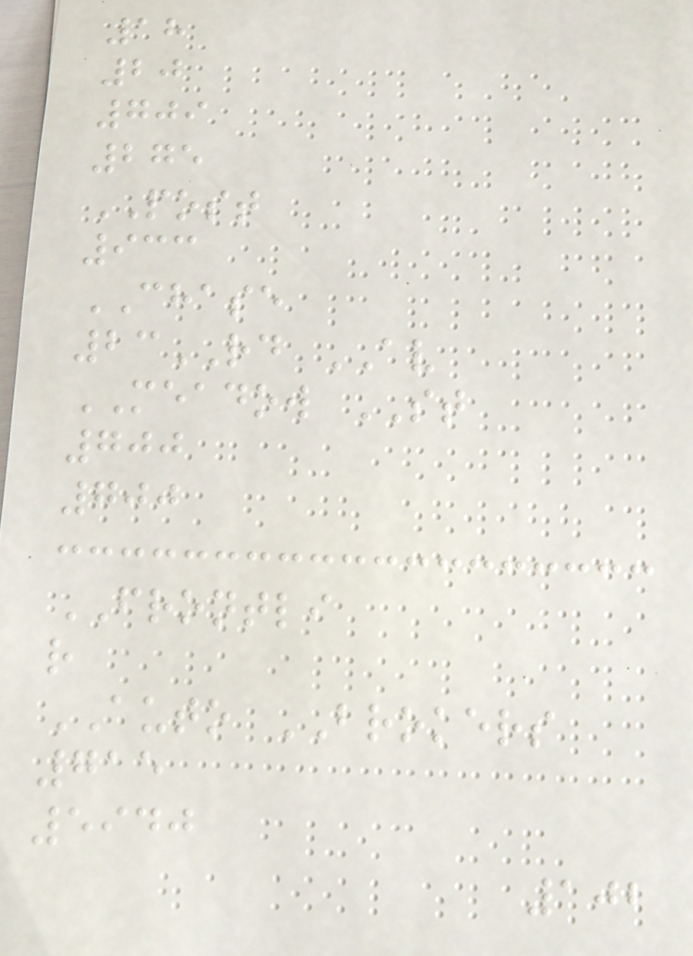18
20
709
275
POST
933
CHASE
23RD AV
MEADOW ST
700
700
FRONTLI
r
AUTO BROKERS
715
5940
102
